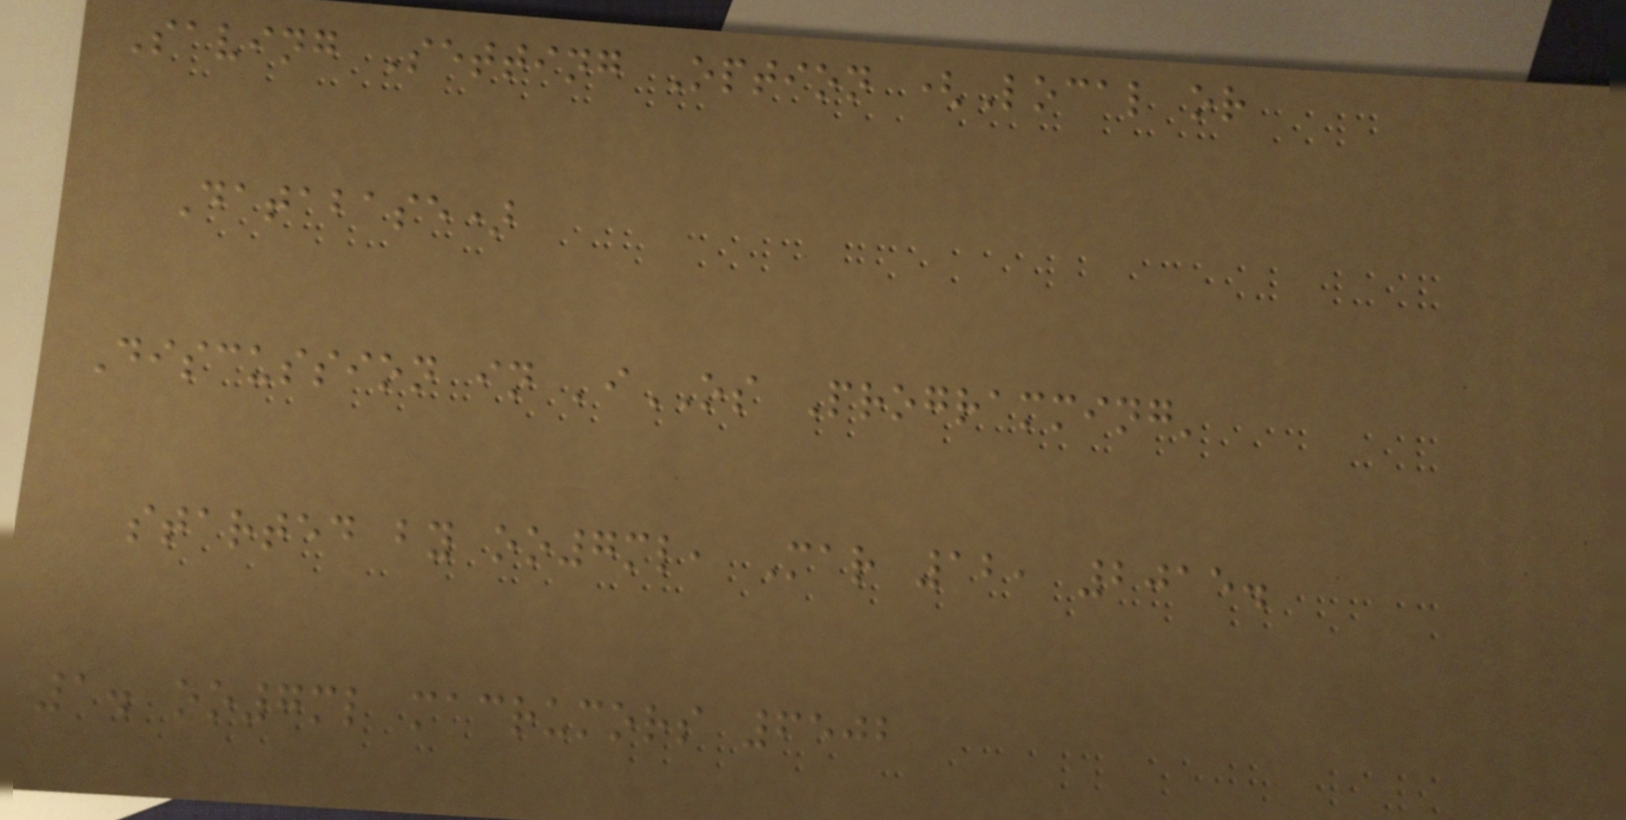Saving Setting Option (Local or
Database)
Discussion in 'iOS Programming'
started by oo7ml, Mar 12, 2015.
1. oo7ml macrumors 6502
